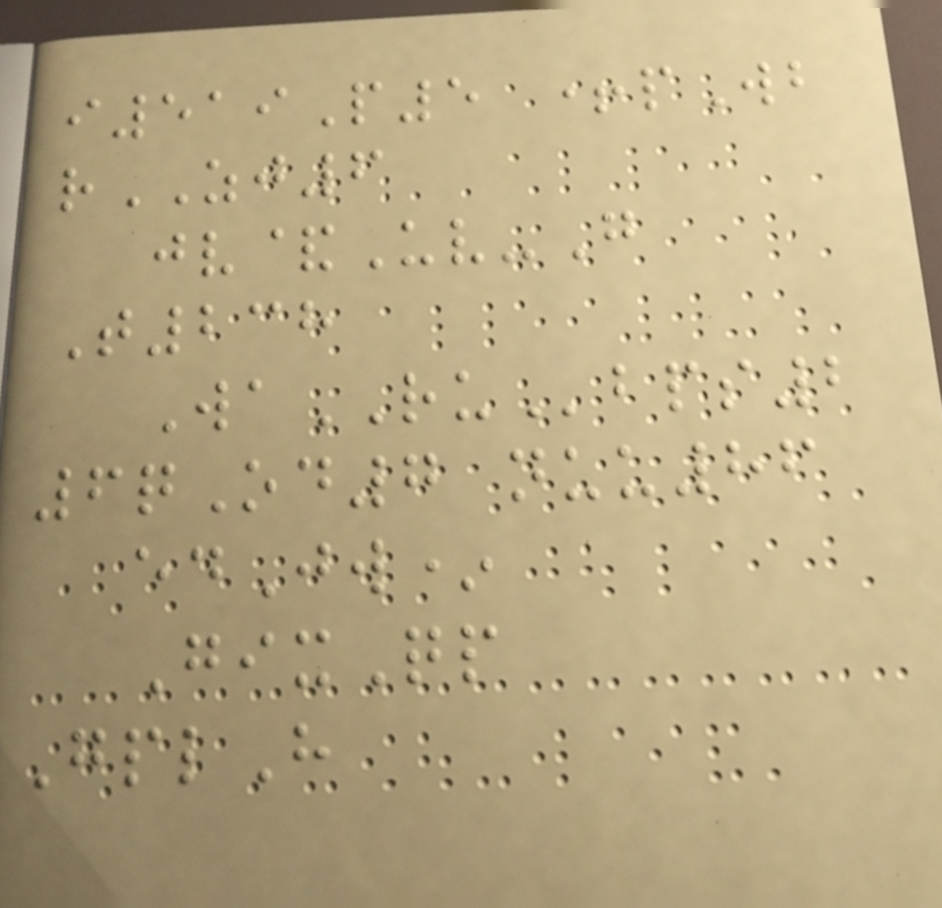i519P5 +pWb
rZJ6
jv&Uv-G
T238
WaRUbps2
6qOd7 nuu86
edJw*
GixQp
GplH
